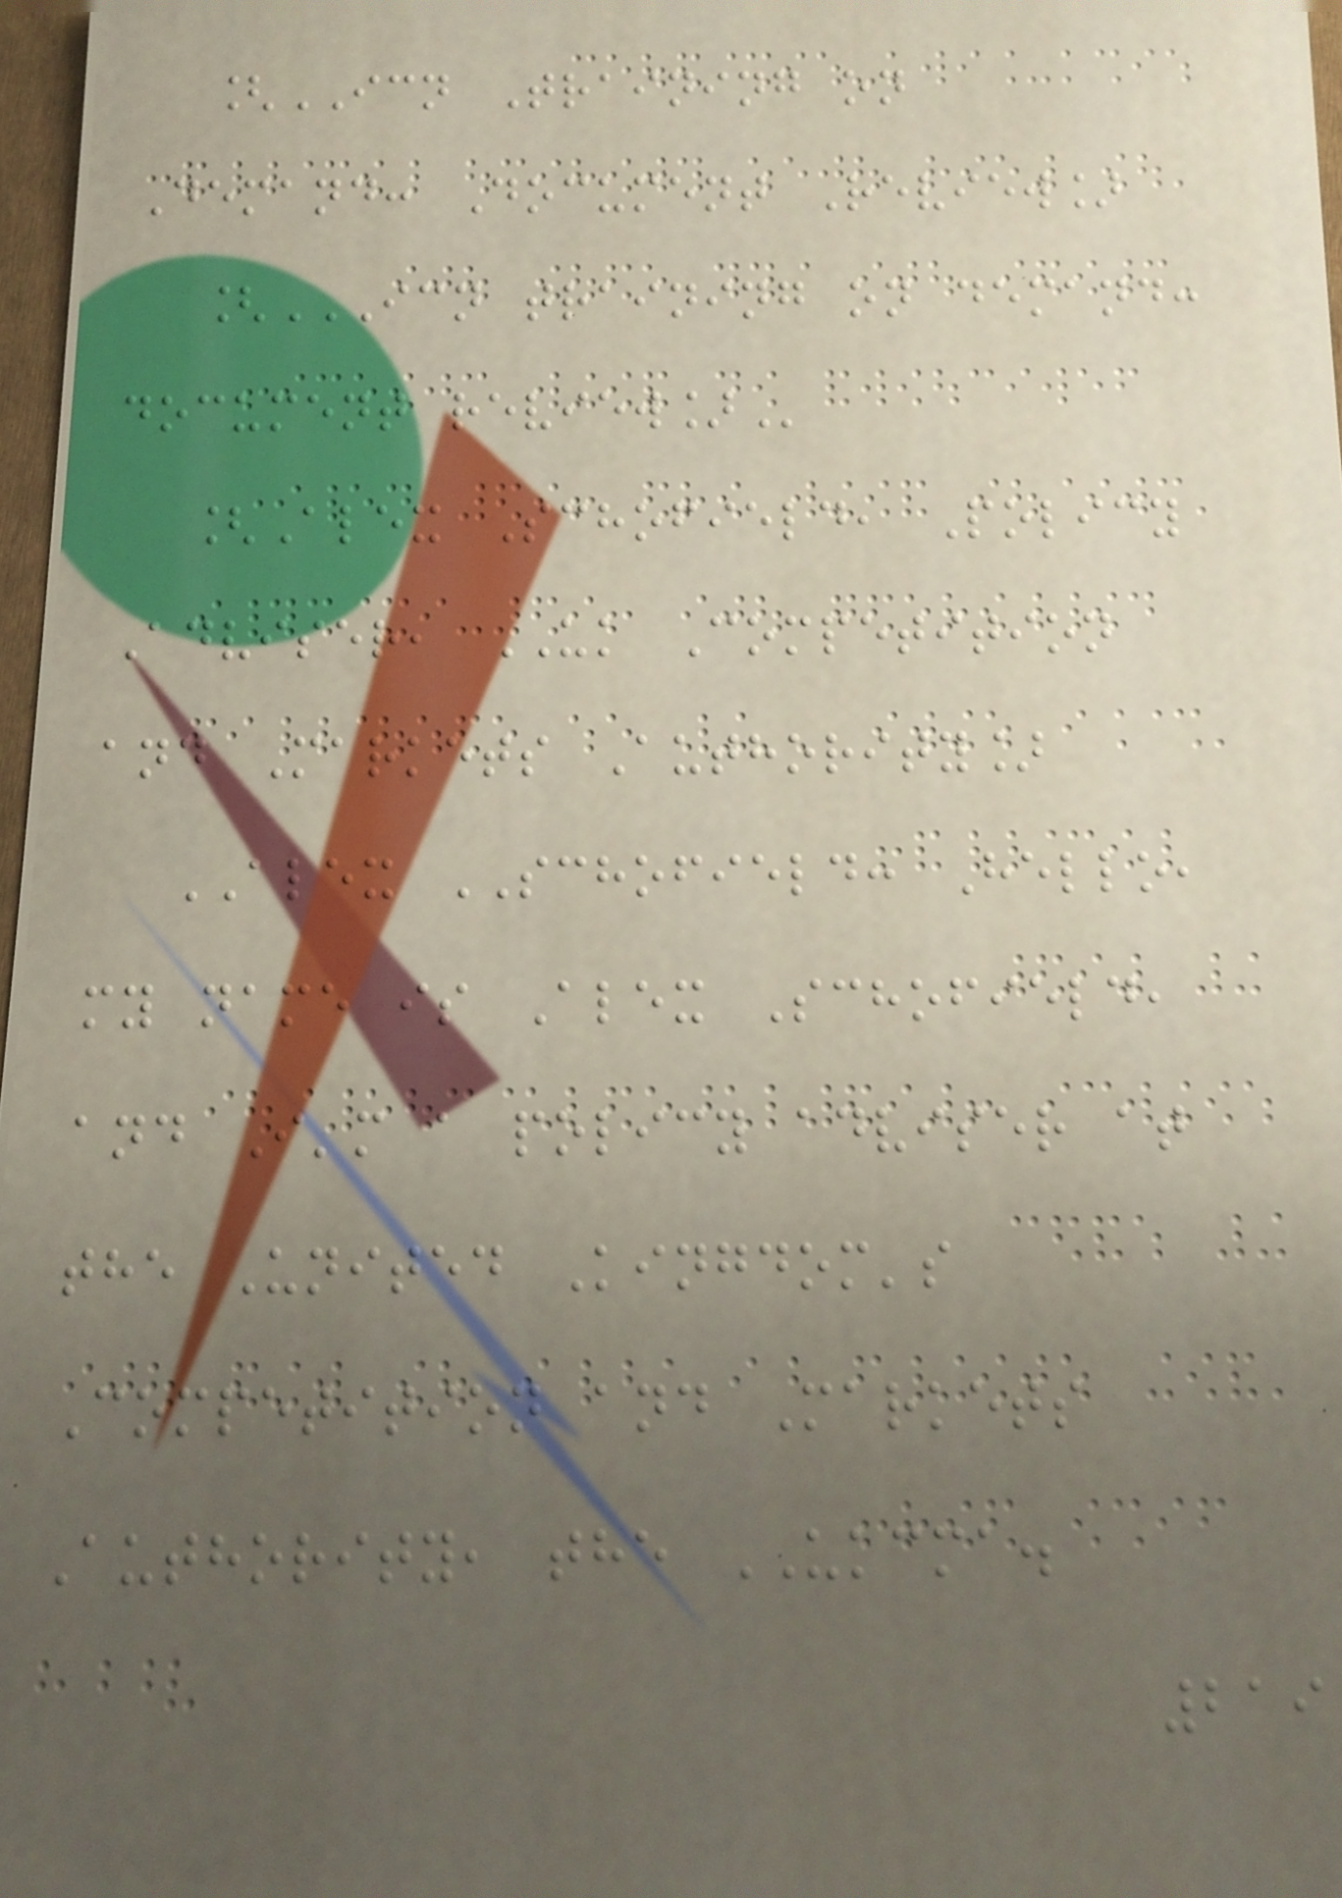[ICN Training on
Demand: Document Review]
[ICN TRAINING ON DEMAND:
DOCUMENT REVIEW]
[Alex Schofield, Policy
Adviser, UK Competition
and Markets Authority]
ALEX SCHOFIELD: Hello,
my name is Alex Schofield,
and I'm a policy adviser at
the United Kingdom's
Competition and Markets
Authority, the UKCMA.
219
